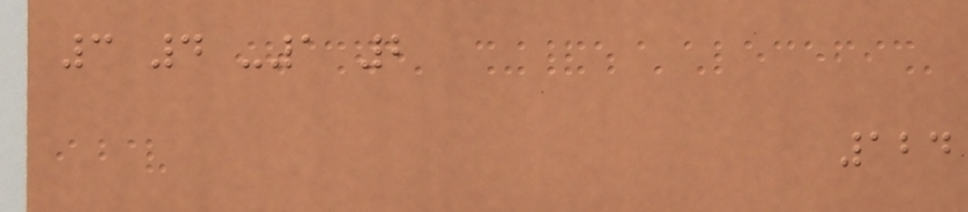3 4 -1 2
124
